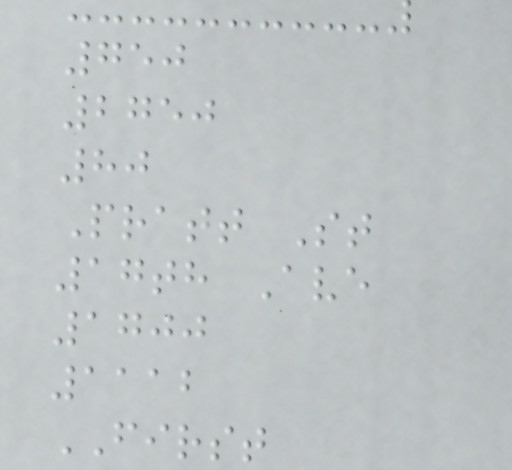750
2750
80
Pratt St
17th Ave
1700
1112
FIRST
